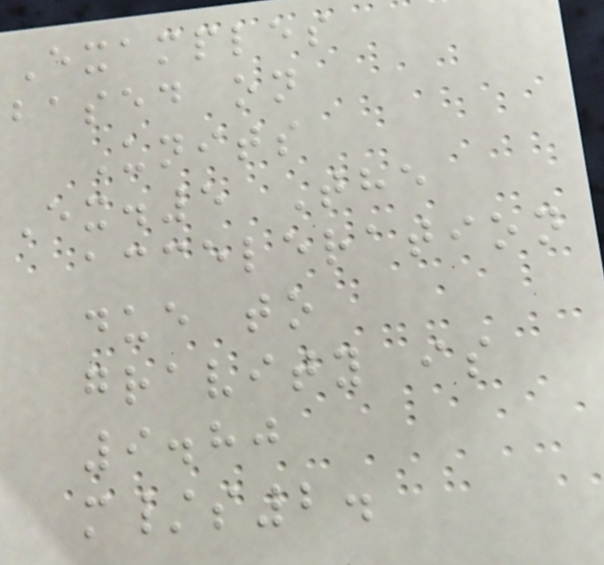Examples
based on
Units
Ex.5 The
acceleration
due to
gravity is
9.80
m/s2.
